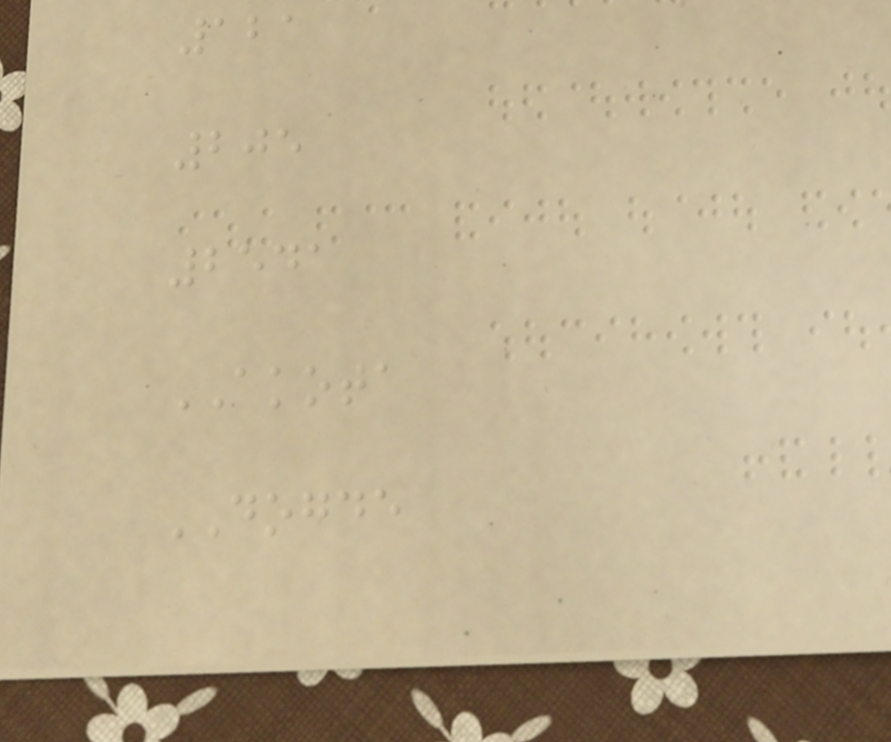121
205
2541
AKOTA
DOGDE
